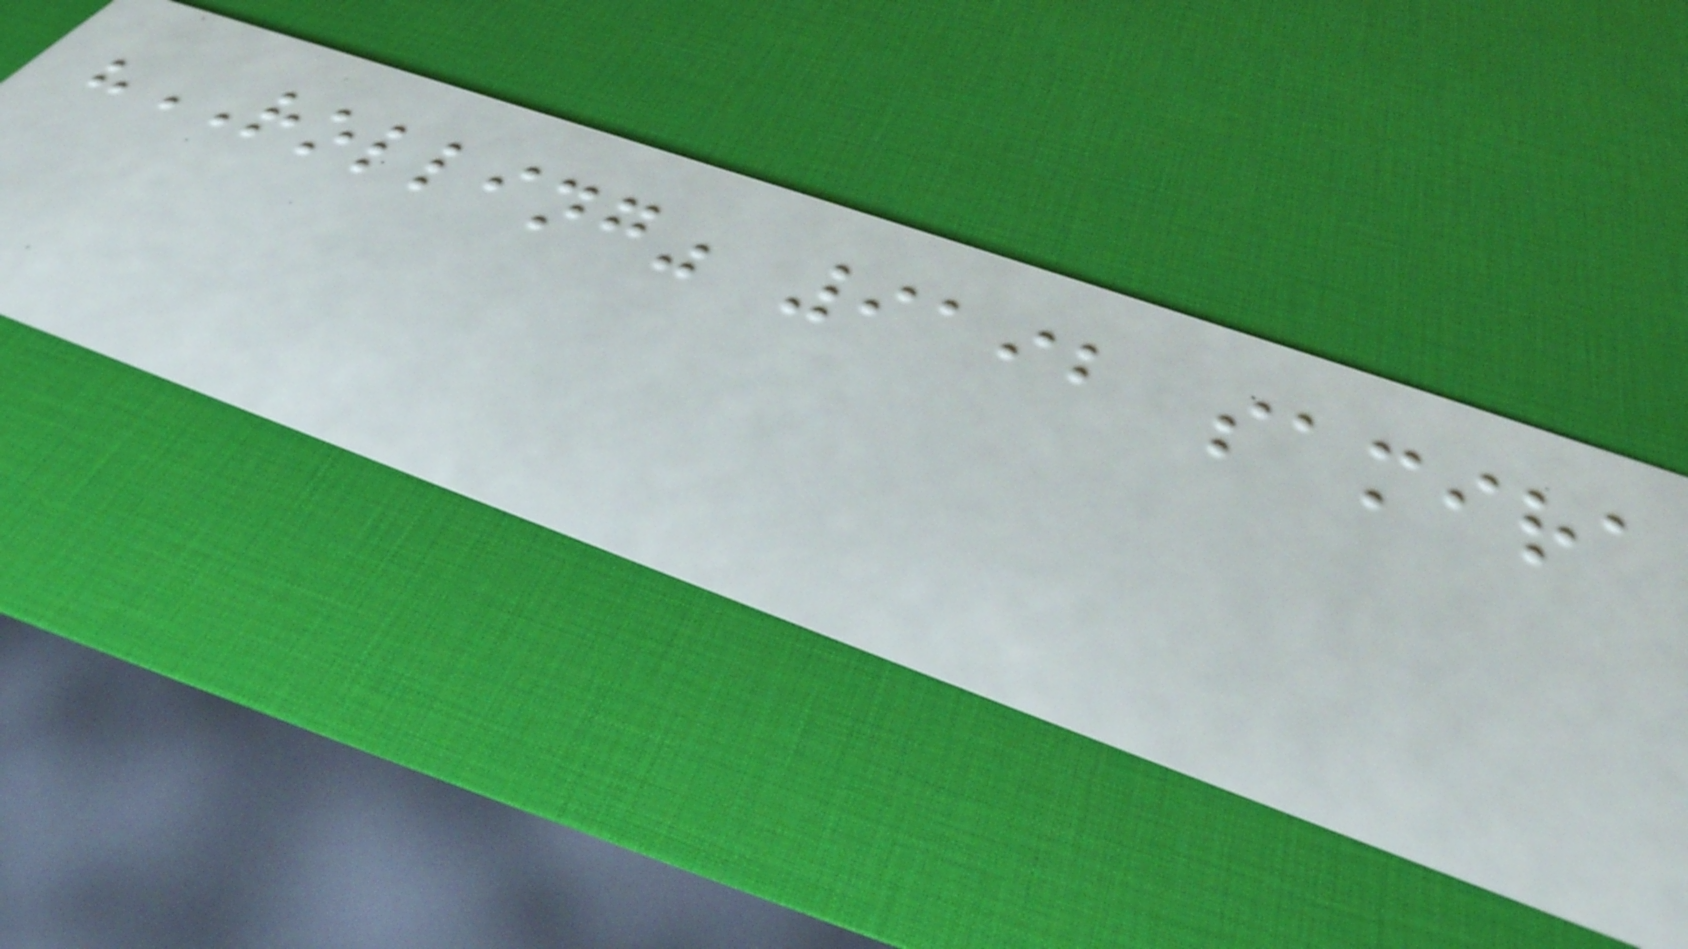"ROLLING" 9192 samira
